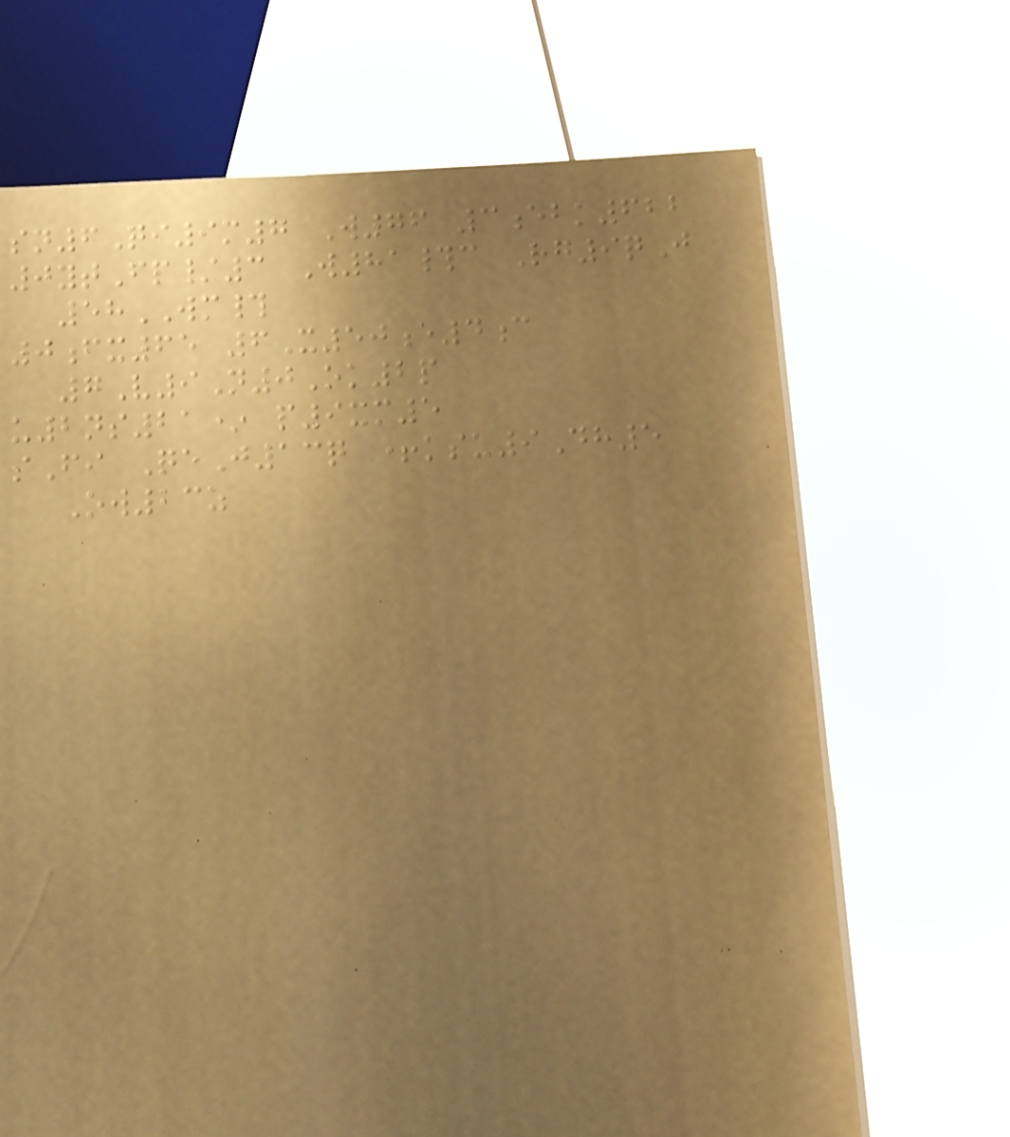sn6Qi9m7 W76 3ebk622
0ytFp/3 W81#c Rg9qJ
58WM#
0fx65 6X50e4c
7V9N0Ok2p
u2ns21* p9xm5
sFi QeJ13q +ksu9Dh5
Ow23z
